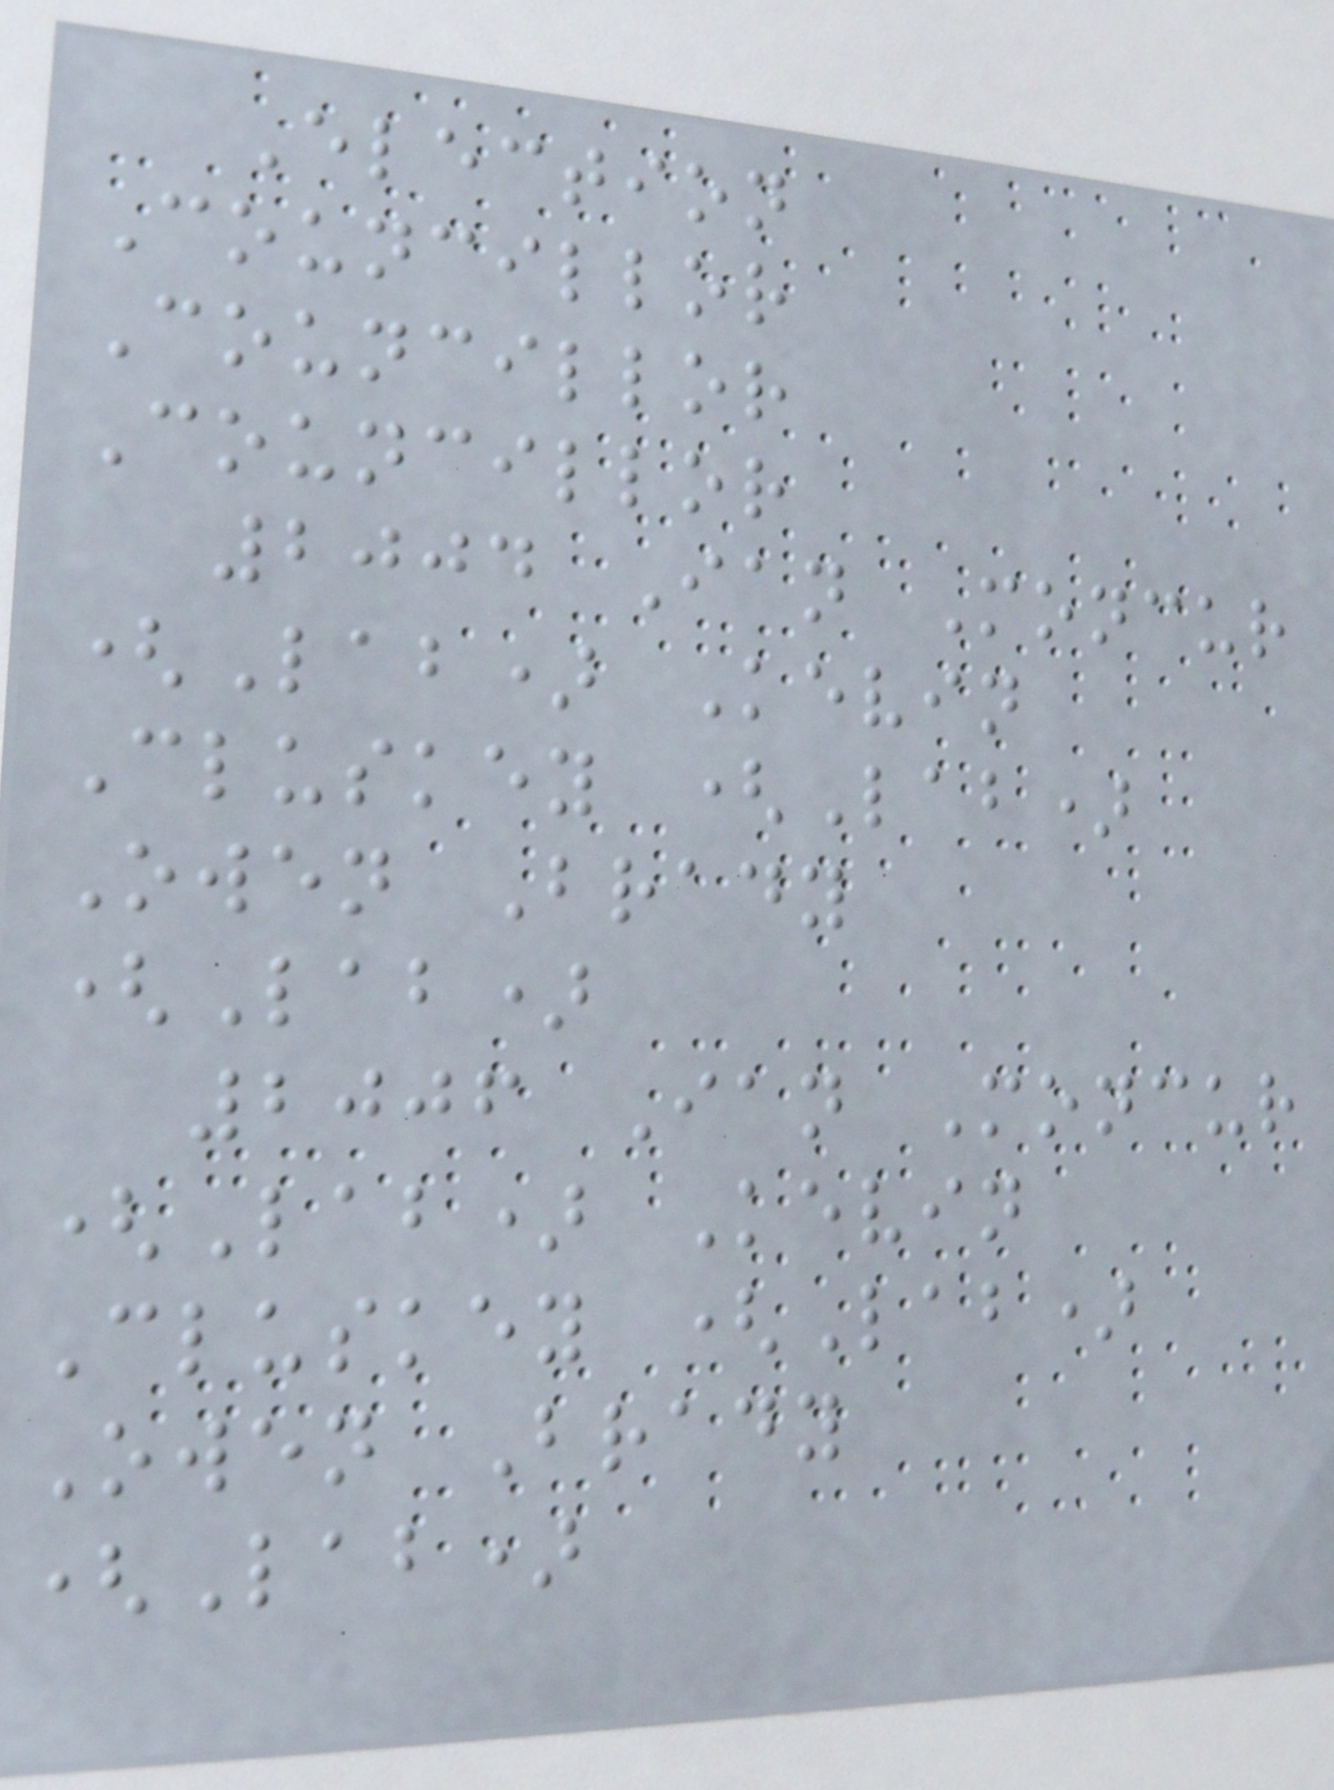Election
Councillor
Councillor
Councillor
2004 Ian Moncur
(Lab) Kevin
Cluskey (Lab)
Owen Brady
(Lab)
2006 Ian Moncur
(Lab) Kevin
Cluskey (Lab)
Owen Brady
(Lab)
